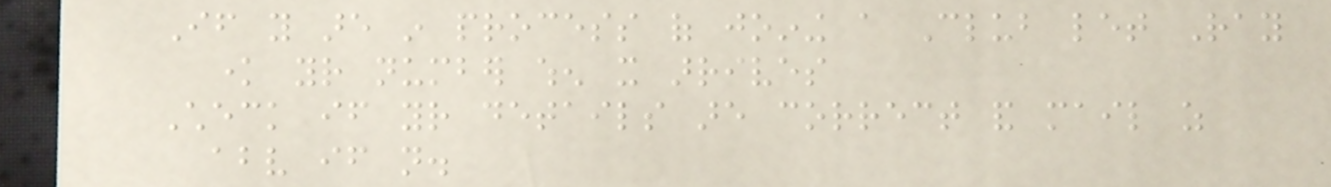If you are in process of joining a Club let Ray
know your number when it arrives
Check if your details are correct and mail as
above if not.
